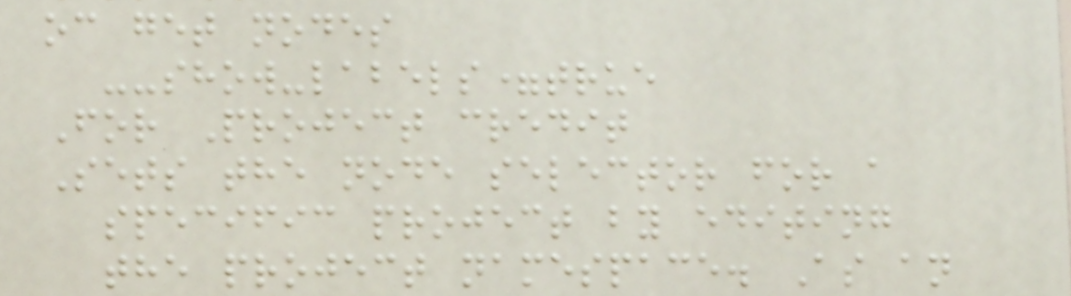oc get nodes
--show-labels=true
For Project credit
Sets the node selector for a
specific project by editing
the project namespace. As an
